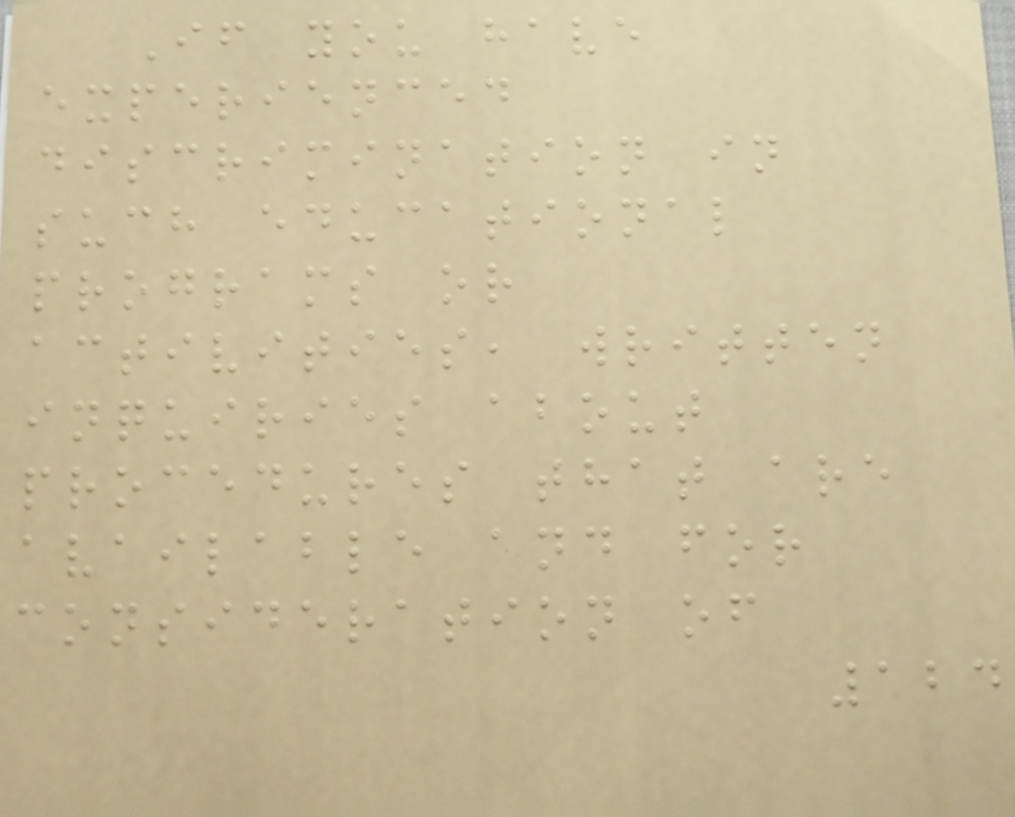If you have
experienced
discrimination in
such educational
programs or
activities, written
inquiries about
procedures that are
available and for
consideration of
124
